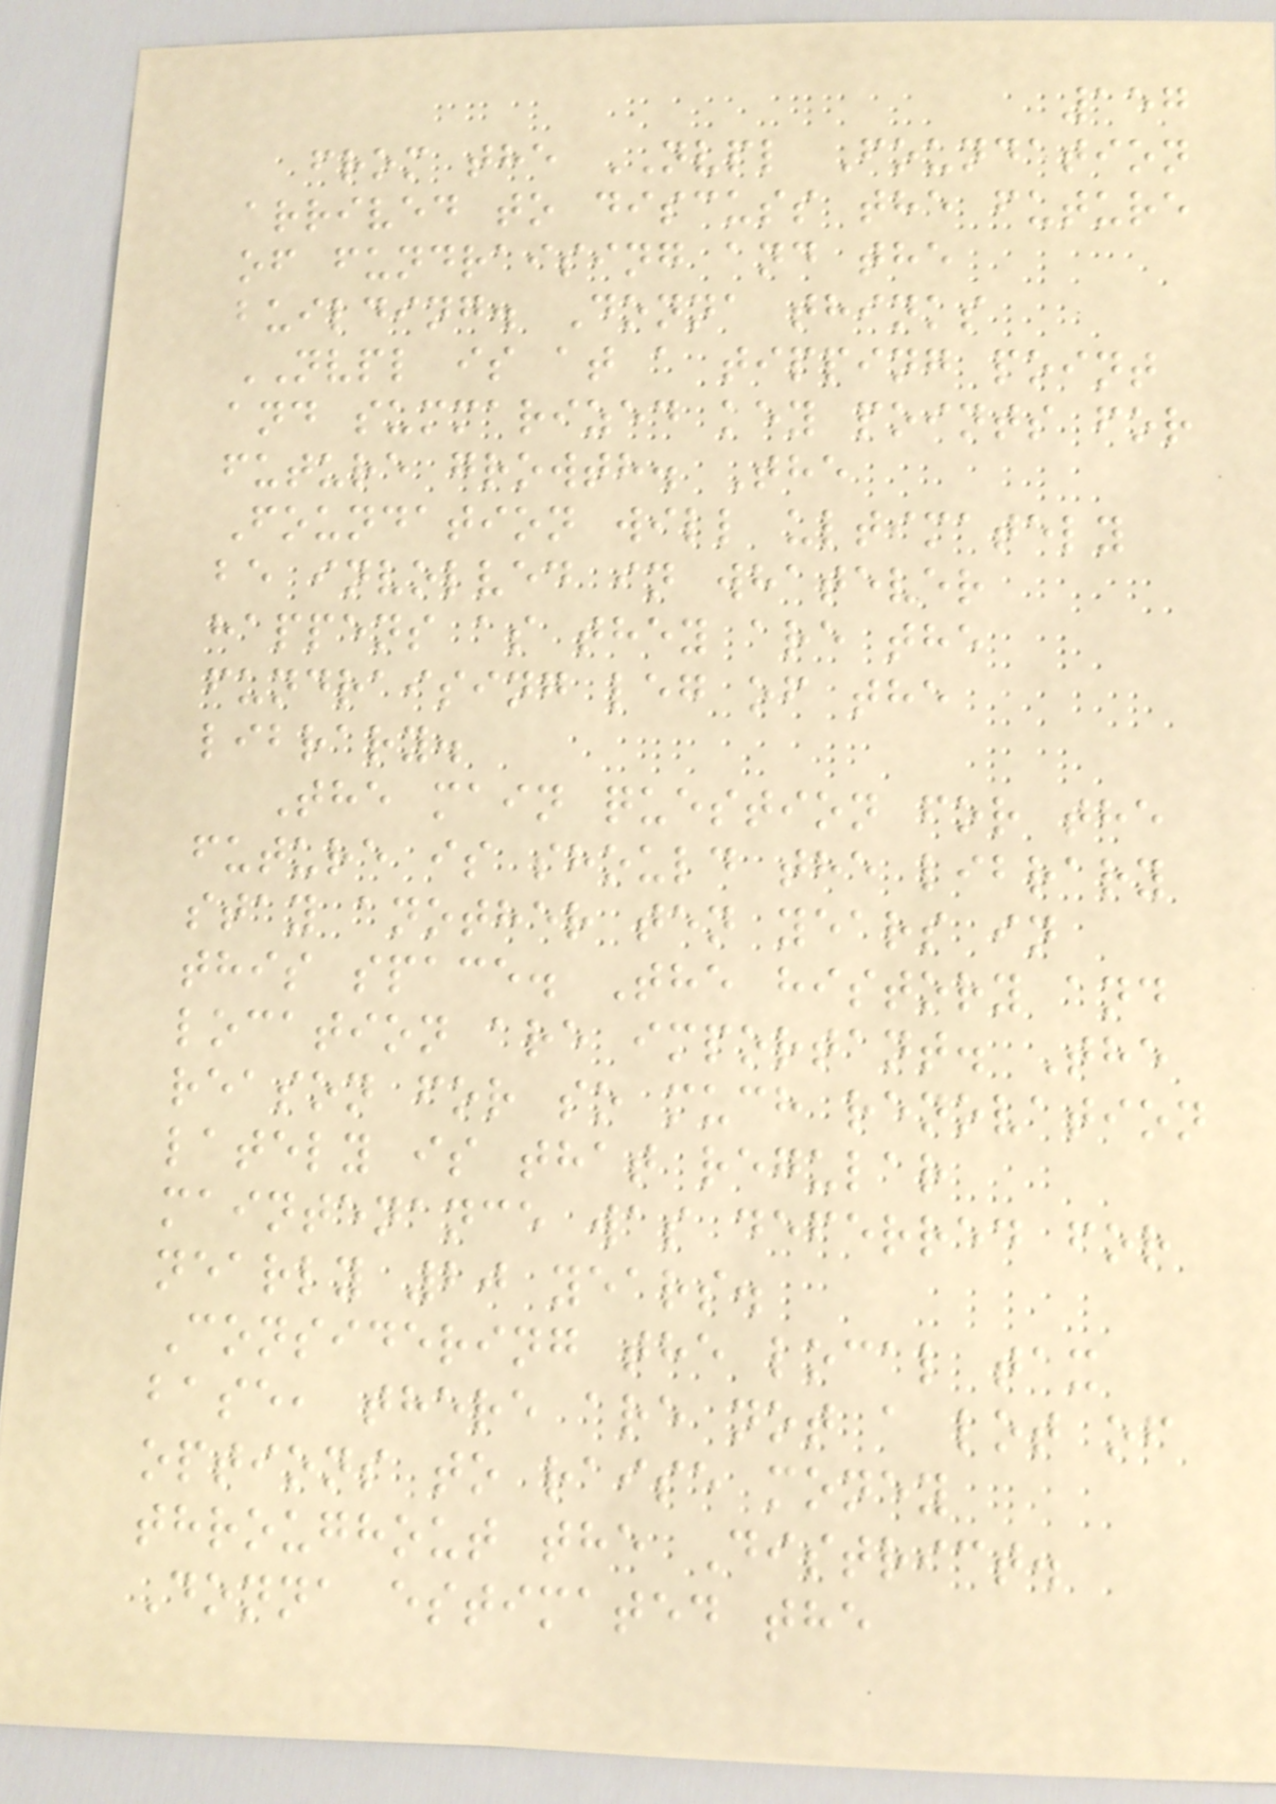157
from the NVPL Foundation
arrived to discuss the future
of fundraising and the
building. Donna thinks
NVPL is at a tipping point
and summarized key points for
future growth. The
Foundation will ultimately
be involved in whatever
happens as they are the
fundraising leg of the
library.
The main question for the
future is should the library
stay another ten years in
this space. The history and
location are important. The
reason for so much renovation
lately is that regular
maintenance was deferred for
nearly 20 years.
Considering the local tax
base, there are not a lot of
options to raise money
throughout the District.
Donna estimated the
